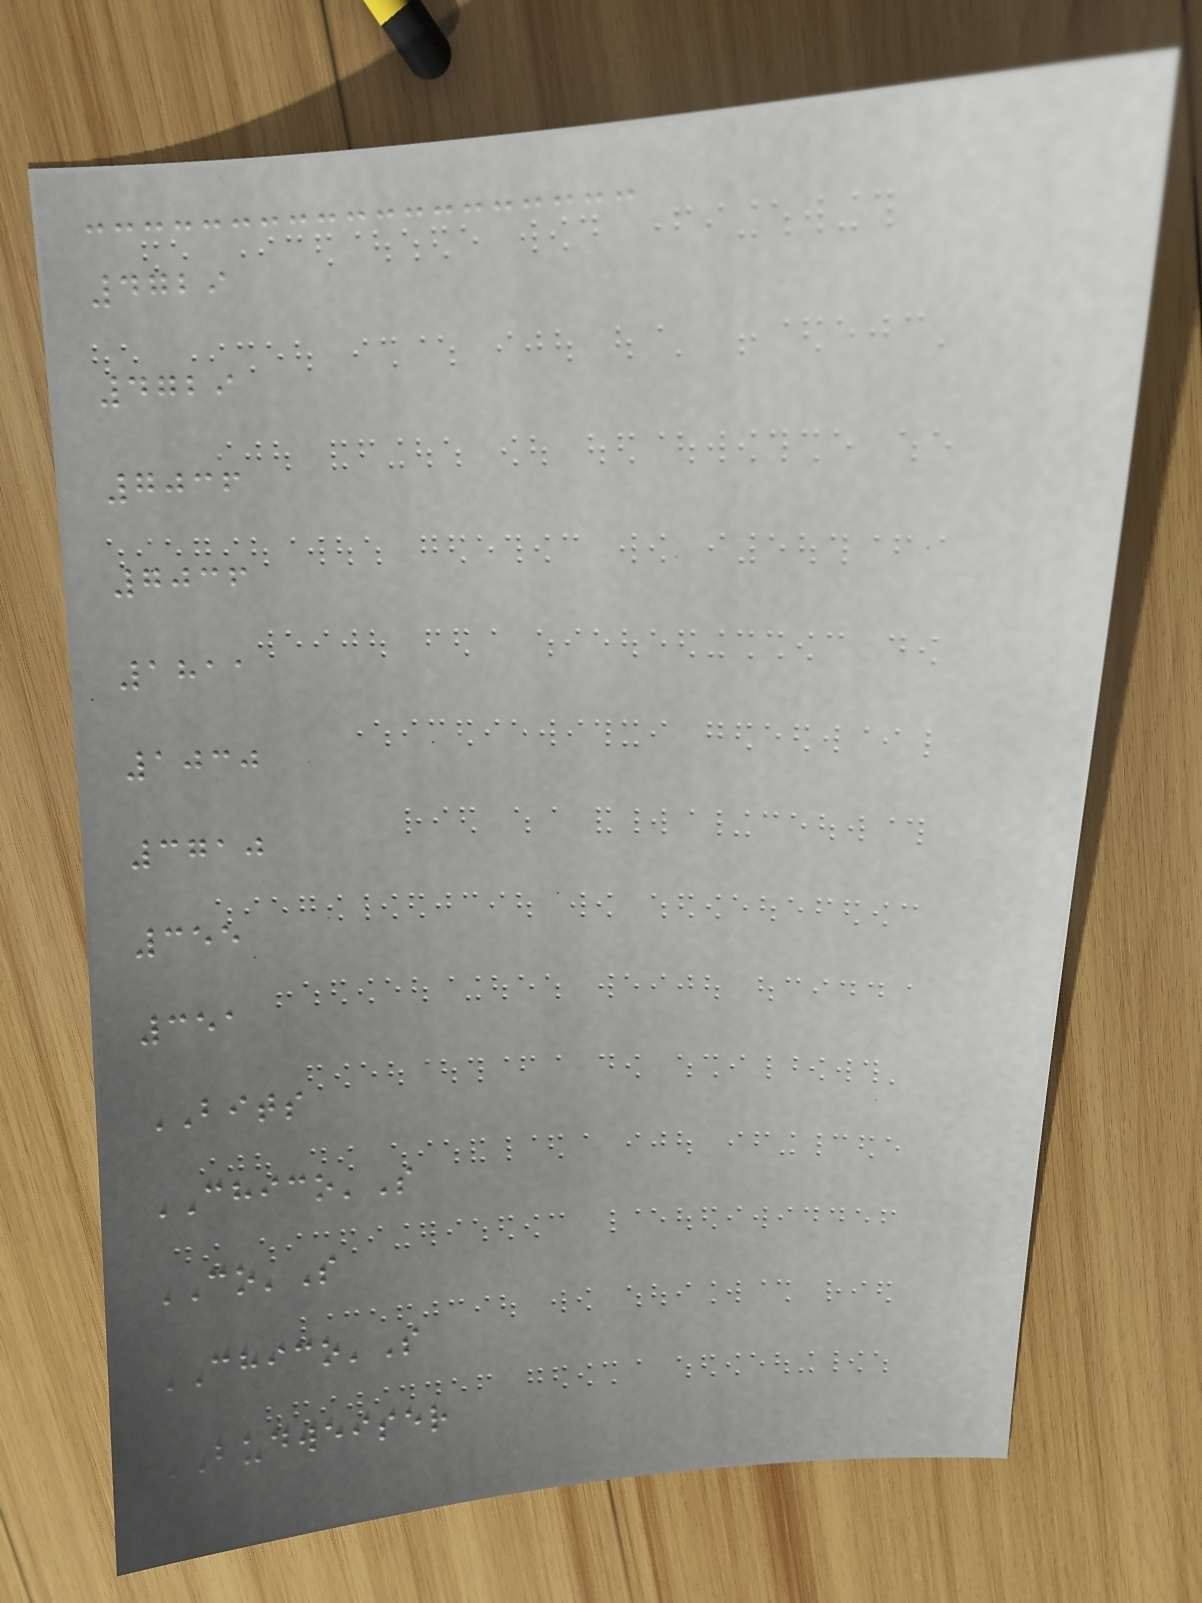4729
4729
7036
7036
1811
1030
3710
355
351
BITS
CHICO'S
CO'S
CHICO'S
BUDWEISER
